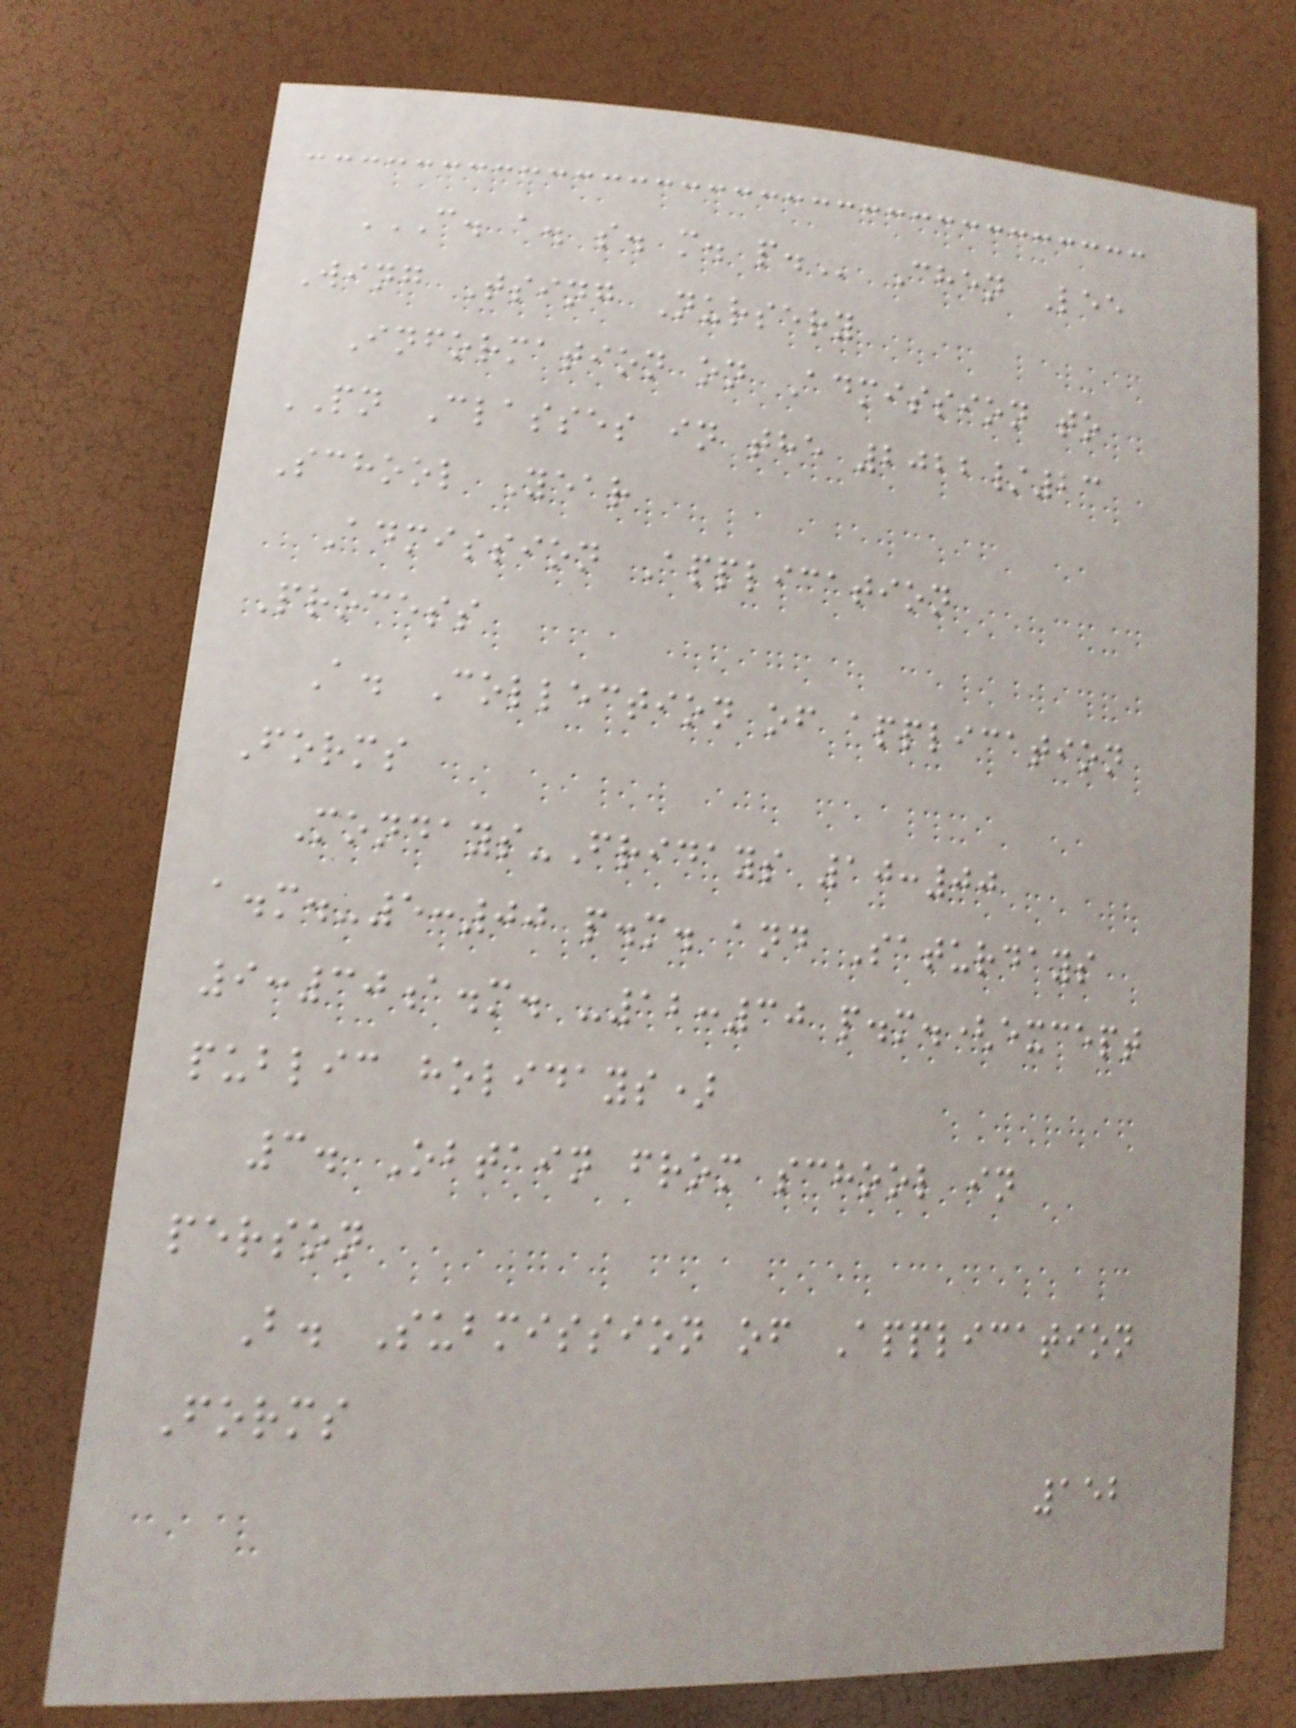C. A. S. M. P. Chen Lee
Wing Tsing Nursery
Information on Admission to
PN Classes in the 2022/23
School Year
Admission Application
Process
A. Collection of application
Forms
Mondays-Fridays 10:00
a.m.-5:00 p.m. and Saturdays
9:30a.m. -12:30 p.m.(except
public holidays)
3. Obtain from school in
person
B. Submission of Application
Forms
152
